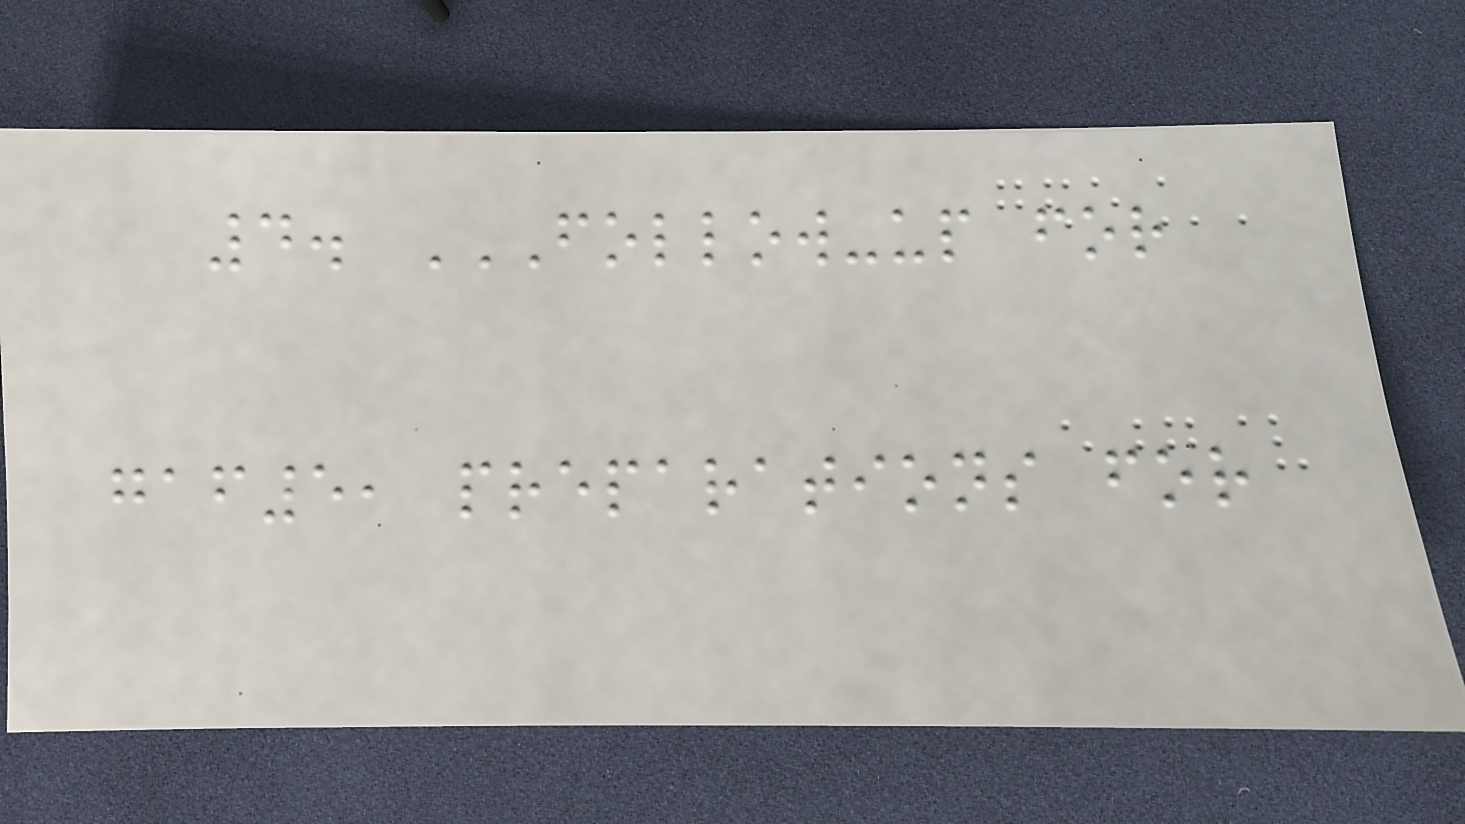4. FOLLOW-UP FOR
GAF5, PREPARATIONS FOR
